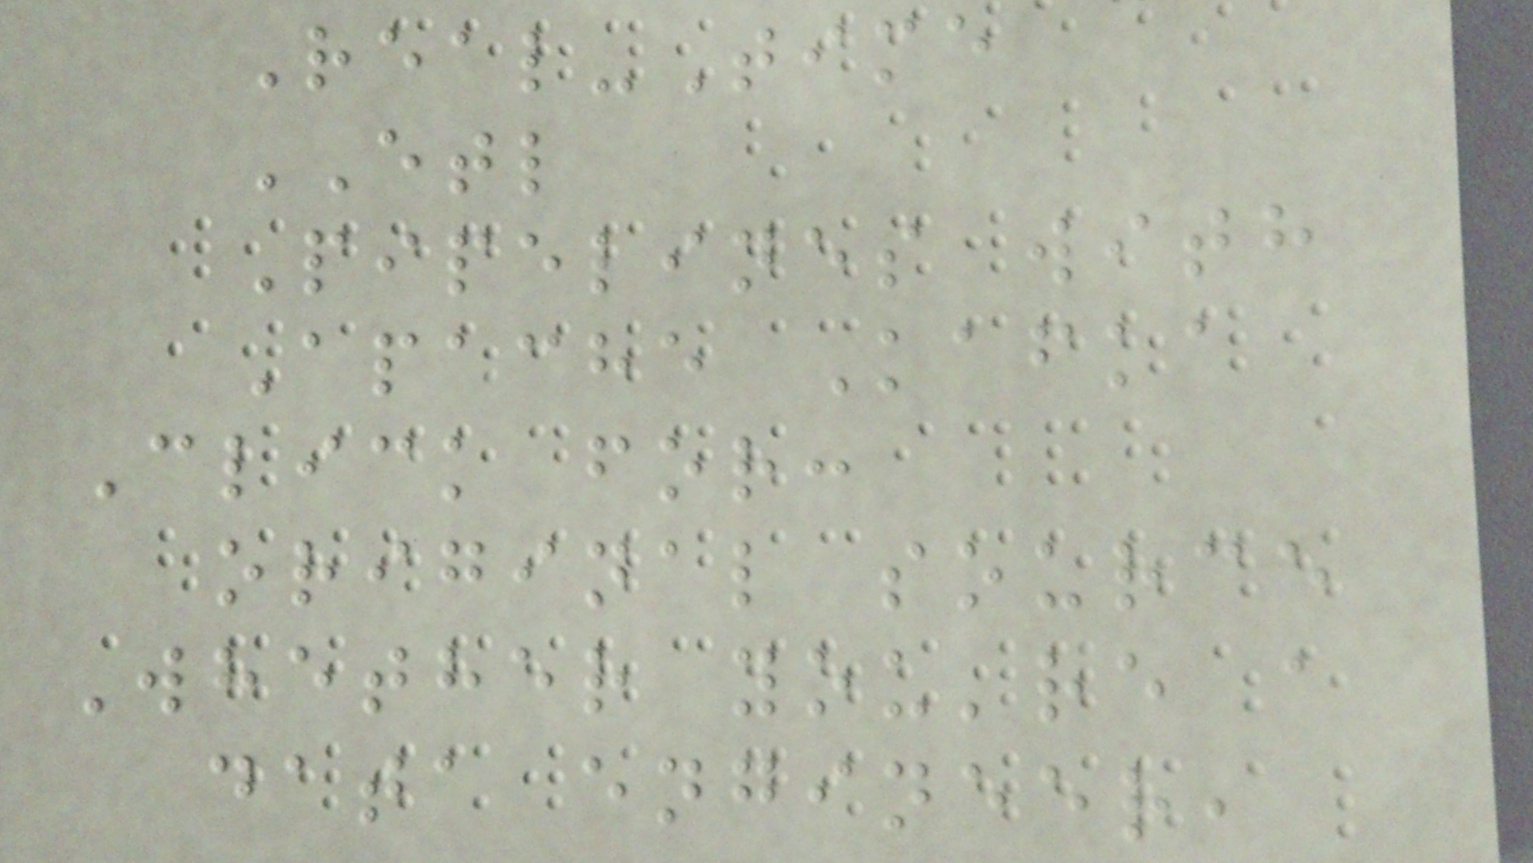Real-Time
ETL
Pipelines with
Apache Kafka
Click for:
original source
Whether you're a
data engineer,
